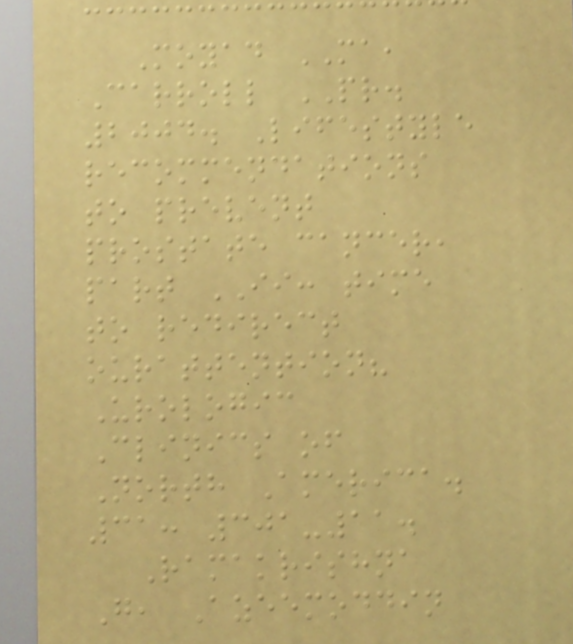Moyad MA,
Carroll PR.
2004. Lifestyle
recommendations
to prevent
prostate cancer,
part II: time
to redirect
ourattention?
Urologic
Clinics of
North America.
31: 301-11.
Ramakrishna
G, Azeemoddin
